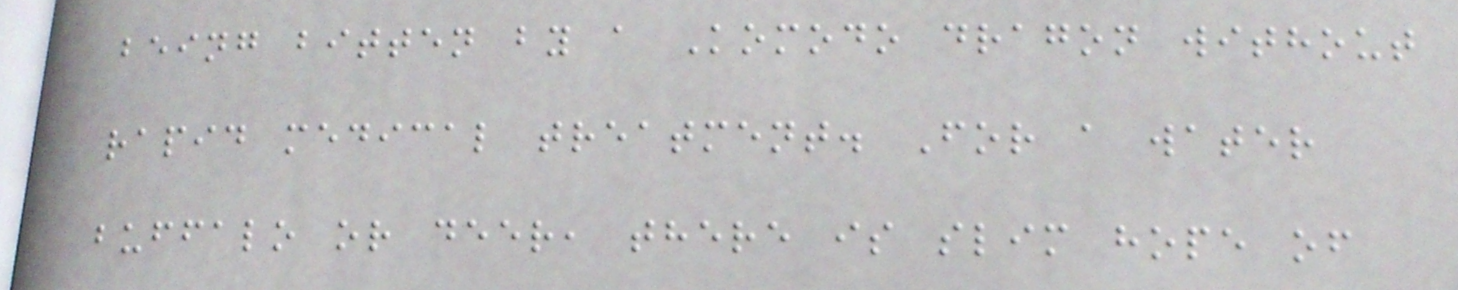being bitten by a Komodo dragon without
rapid medical treatment. For a water
buffalo or deer, there is slim hope of
